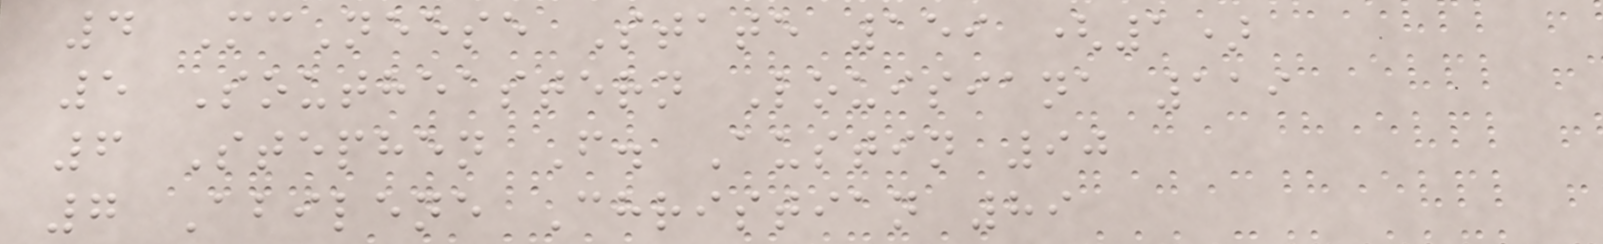4 McNeese State 159 (1)
5 Southeastern Louisiana 119
6 Stephen F. Austin 90
7 Abilene Christian 89
